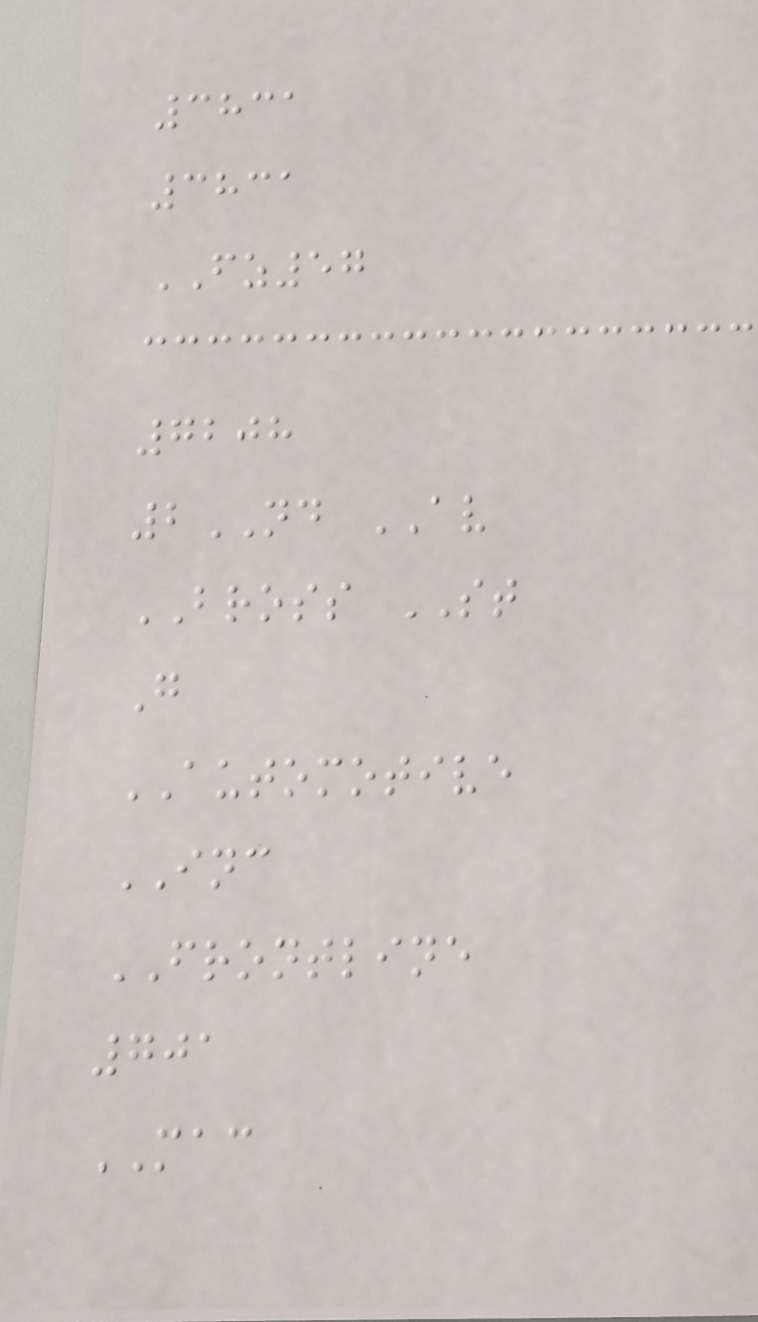3831
3831
FZ57
7208
2ND AV
BROSS ST
G
AUTOMOTIVE
INC
FRONTLINE
701
MAC
